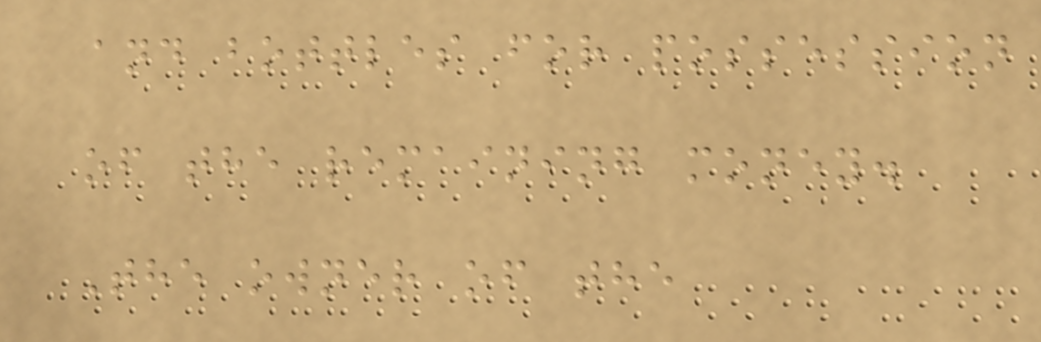and bottles for possession
of the remaining money.
The owner of the
